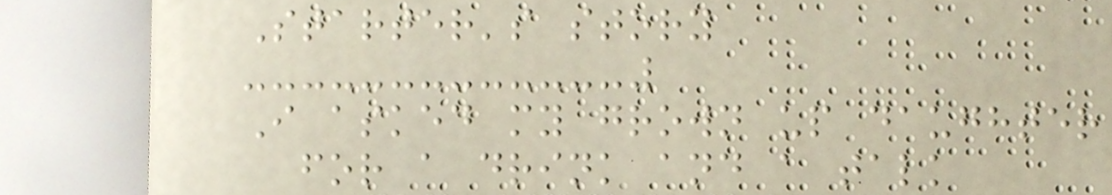Starter's story
I asked my grown up daughter
for a drink and a talk
